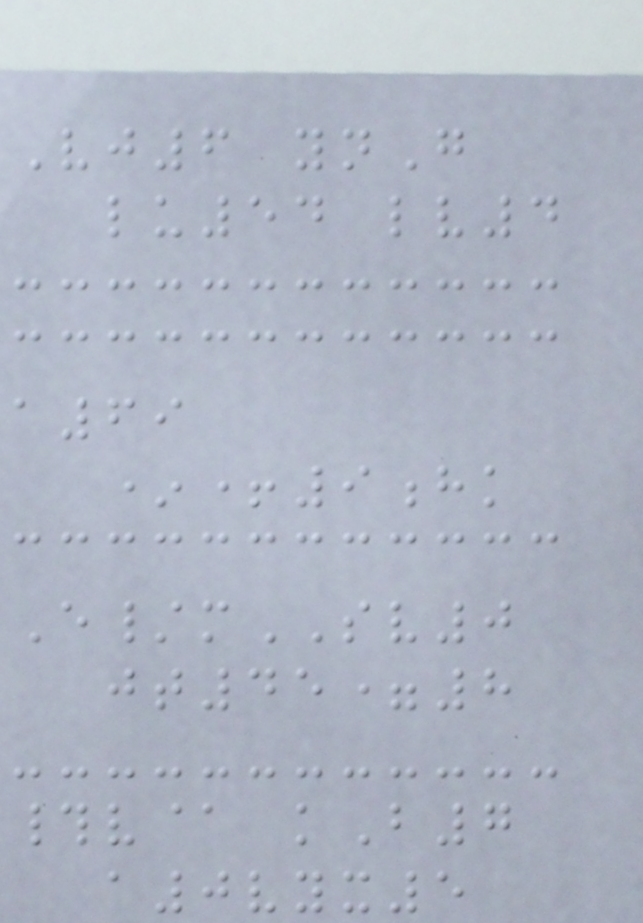Vj6 ynG
lu54 lv4
a69
*+9hk
E/mSV0
jt45=8
#v@ kB7
a0vyx5
